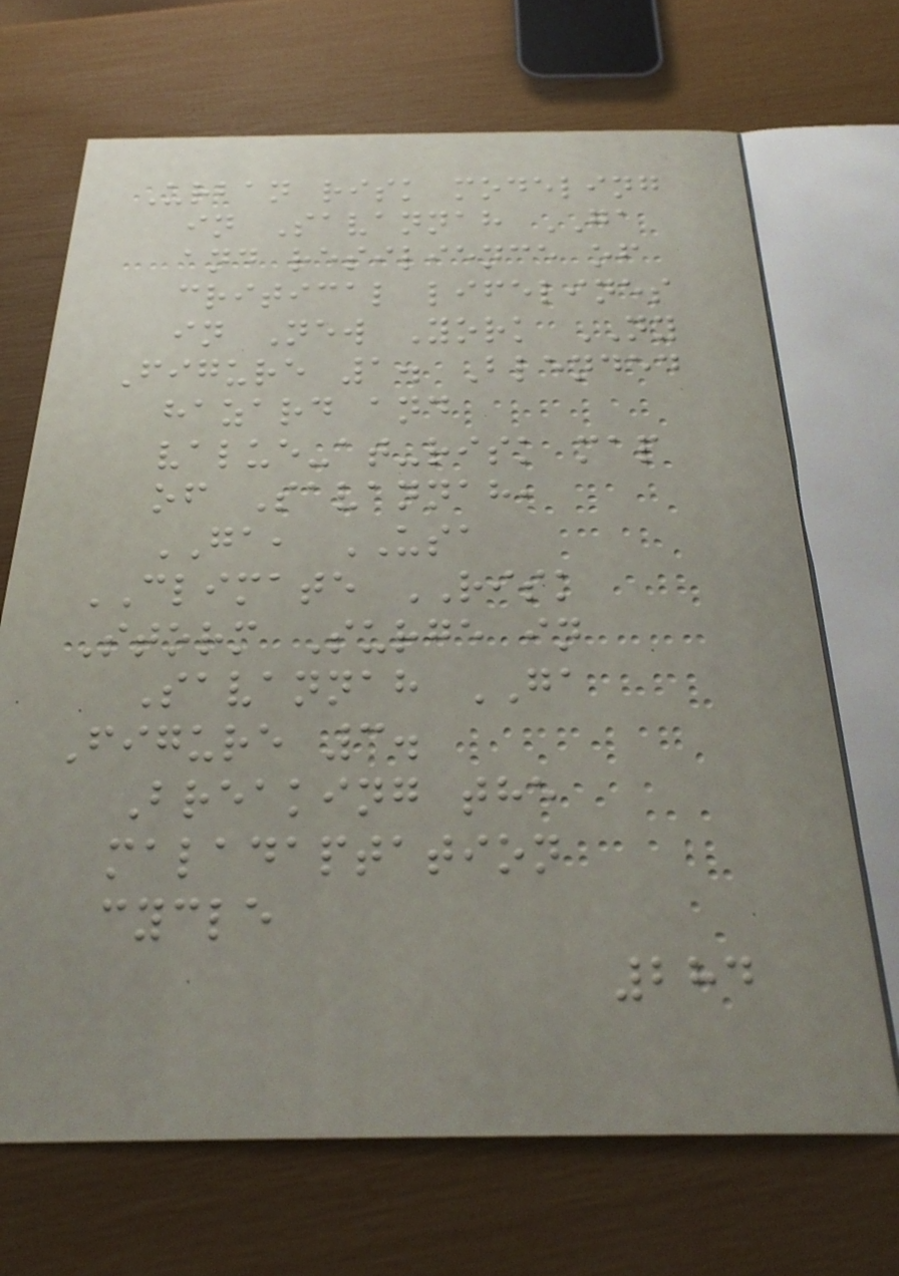Urban risk modeling
in Savannah GA
and resilience of
critical lifelines
in New York NY
Figure 1. Blended
hazard and
value-at-risk map
of Savannah,
GA, USA
CLIMATE RISK
Storm Surge in
Savannah GA
Figure 3.
Breaking the
maladaptation
cycle
284
